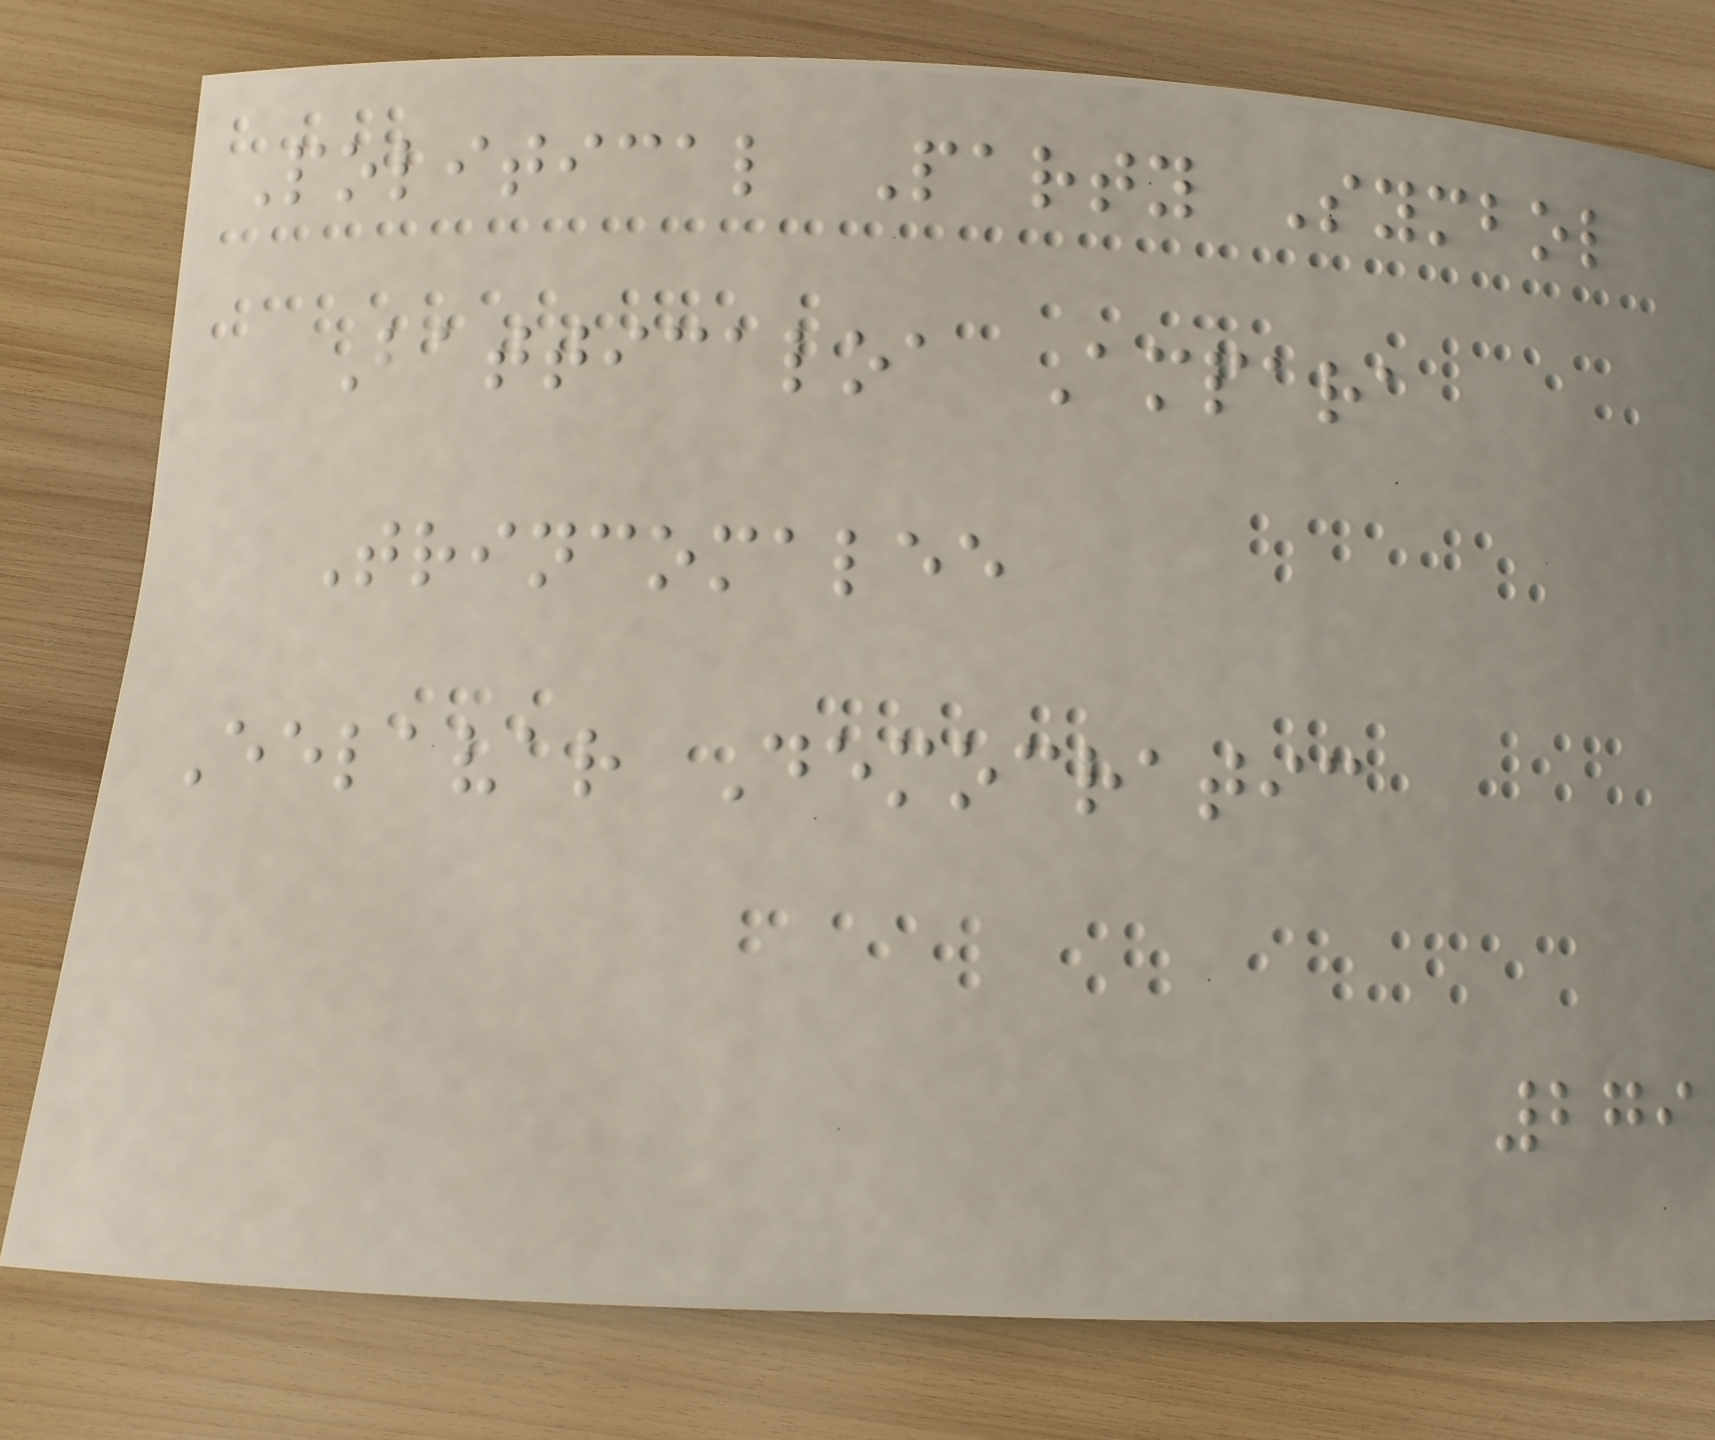Political Party Symbol
Batticaloa Ampara
Trincomalee
Eelavar Democratic
279
